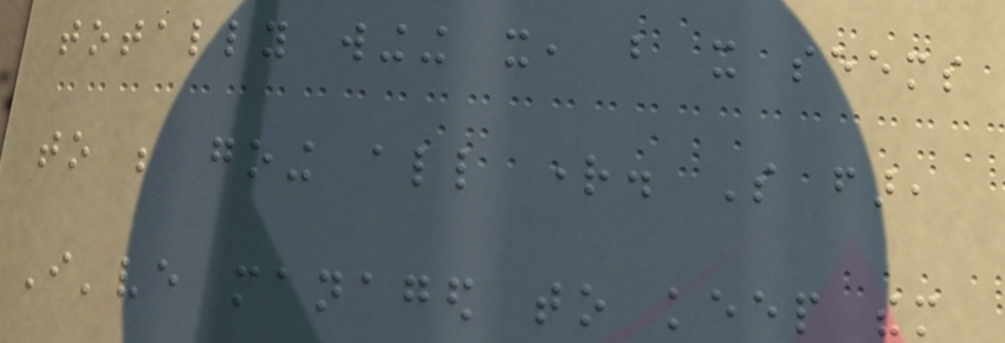totally winging it, but it seems
to be going all right. So far,
I've managed to keep them
